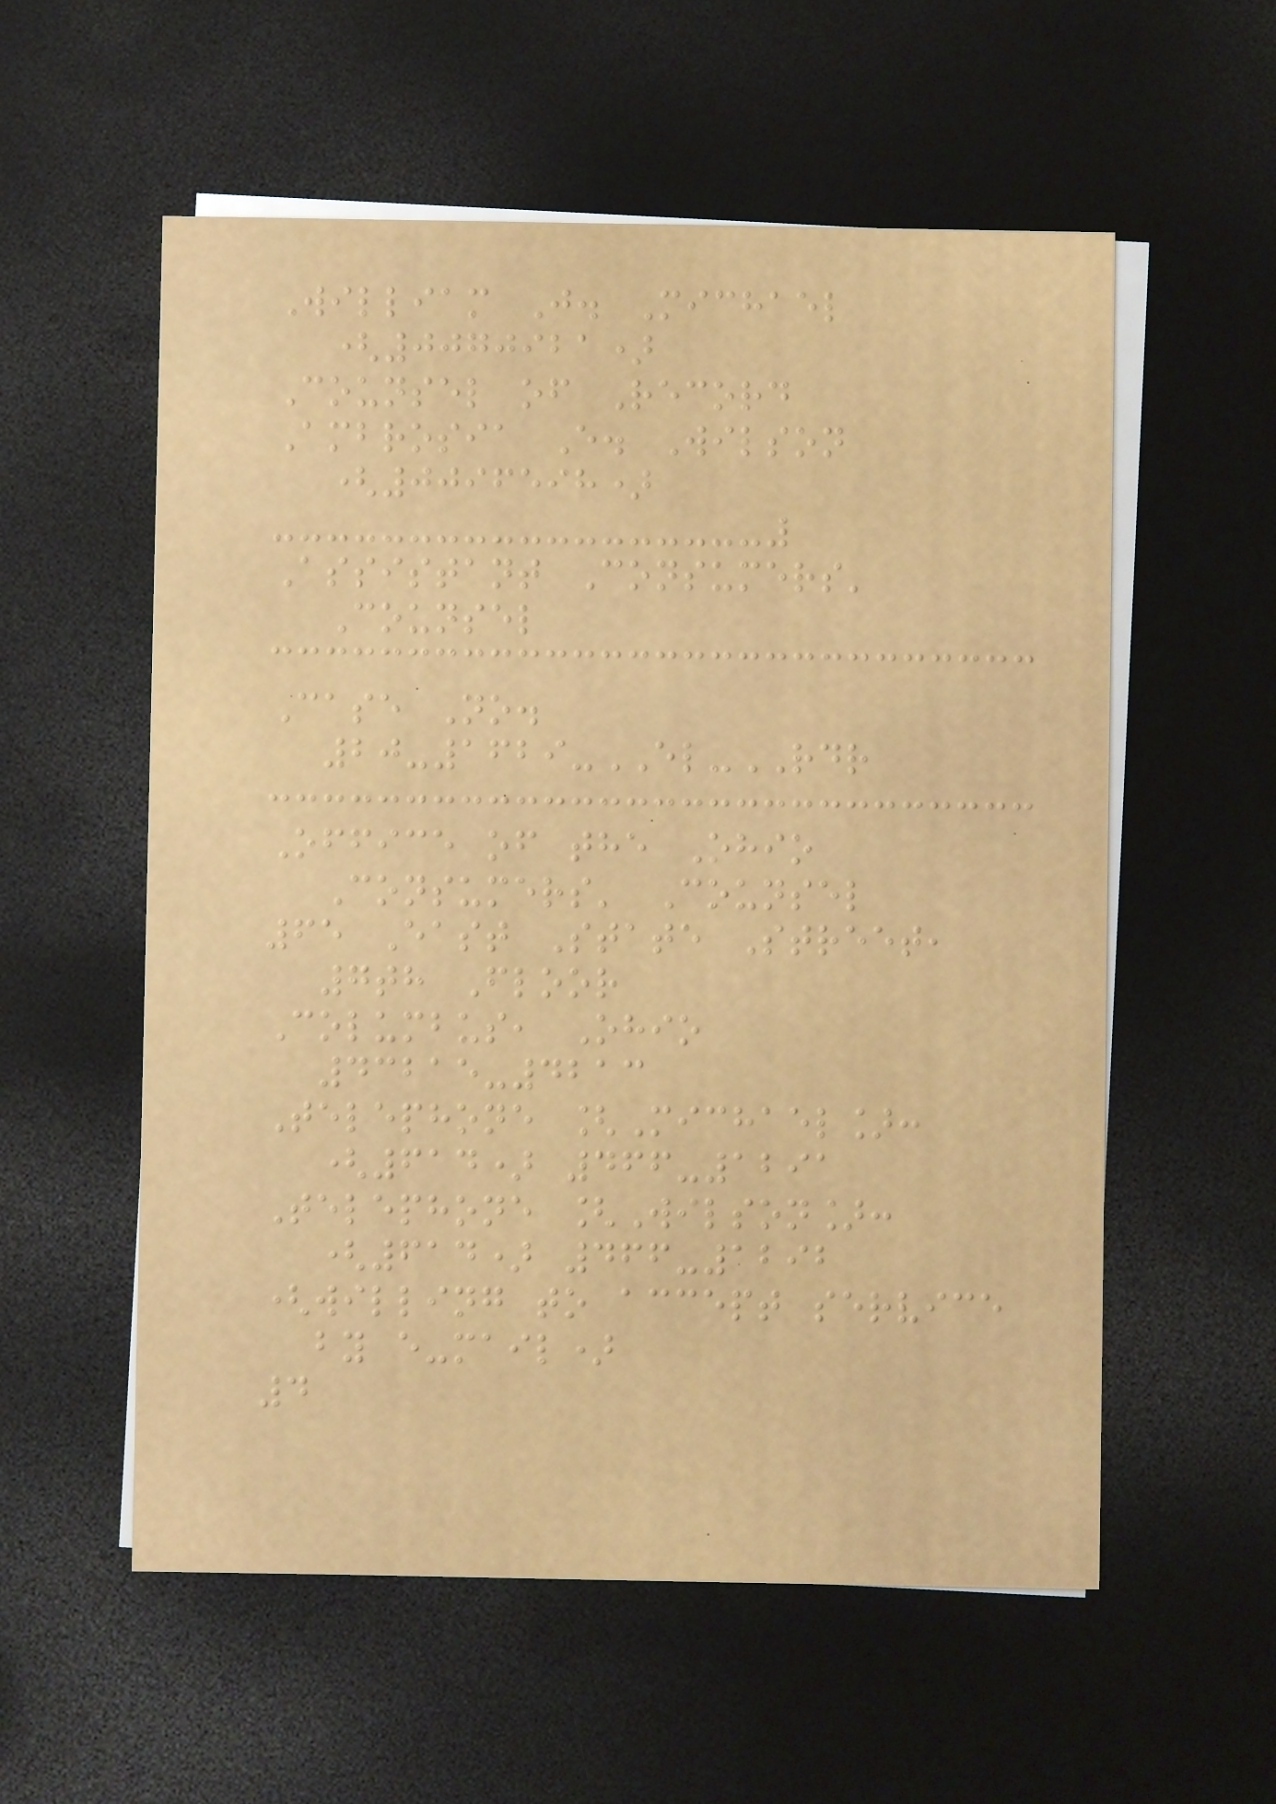William J. Michael
(0070921)
Counsel of Record
Ambrosia E. Wilson
(0096598)
Assistant Consumers'
Counsel
Case No.
20-1629-EL-RDR
Office of the Ohio
Consumers' Counsel
65 East State Street,
7th Floor
Columbus, Ohio
43215-4213
Telephone [Michael]:
(614) 466-1291
Telephone [Wilson]:
(614) 466-1292
(willing to accept service
by e-mail)
4
